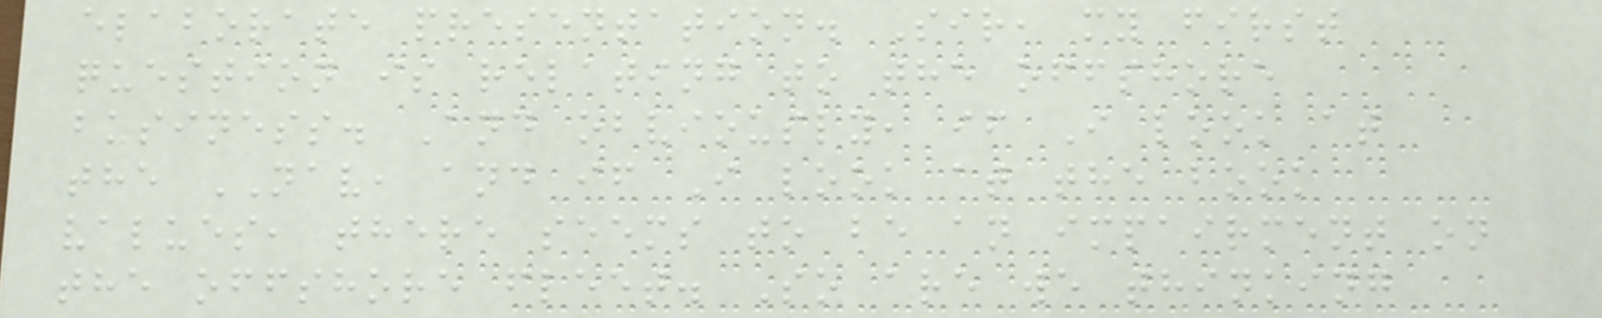elaborate presentation. Sir, my first
question is relating to the offshore
business. And obviously, if I look at
the NAV, and if I look at the book
values, there seems to be an impairment on
the offshore fleet. So are we thinking
